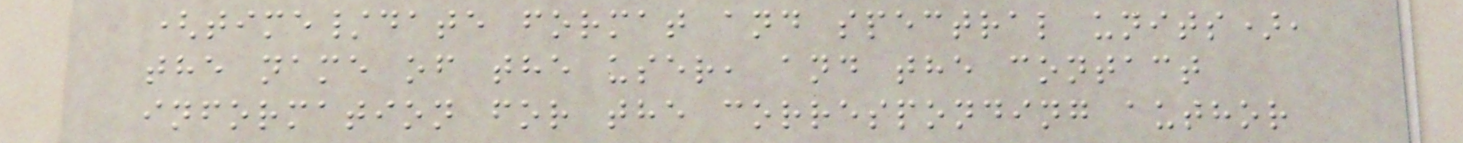(time/date format and spectral units),
the name of the user, and the contact
information for the corresponding author
